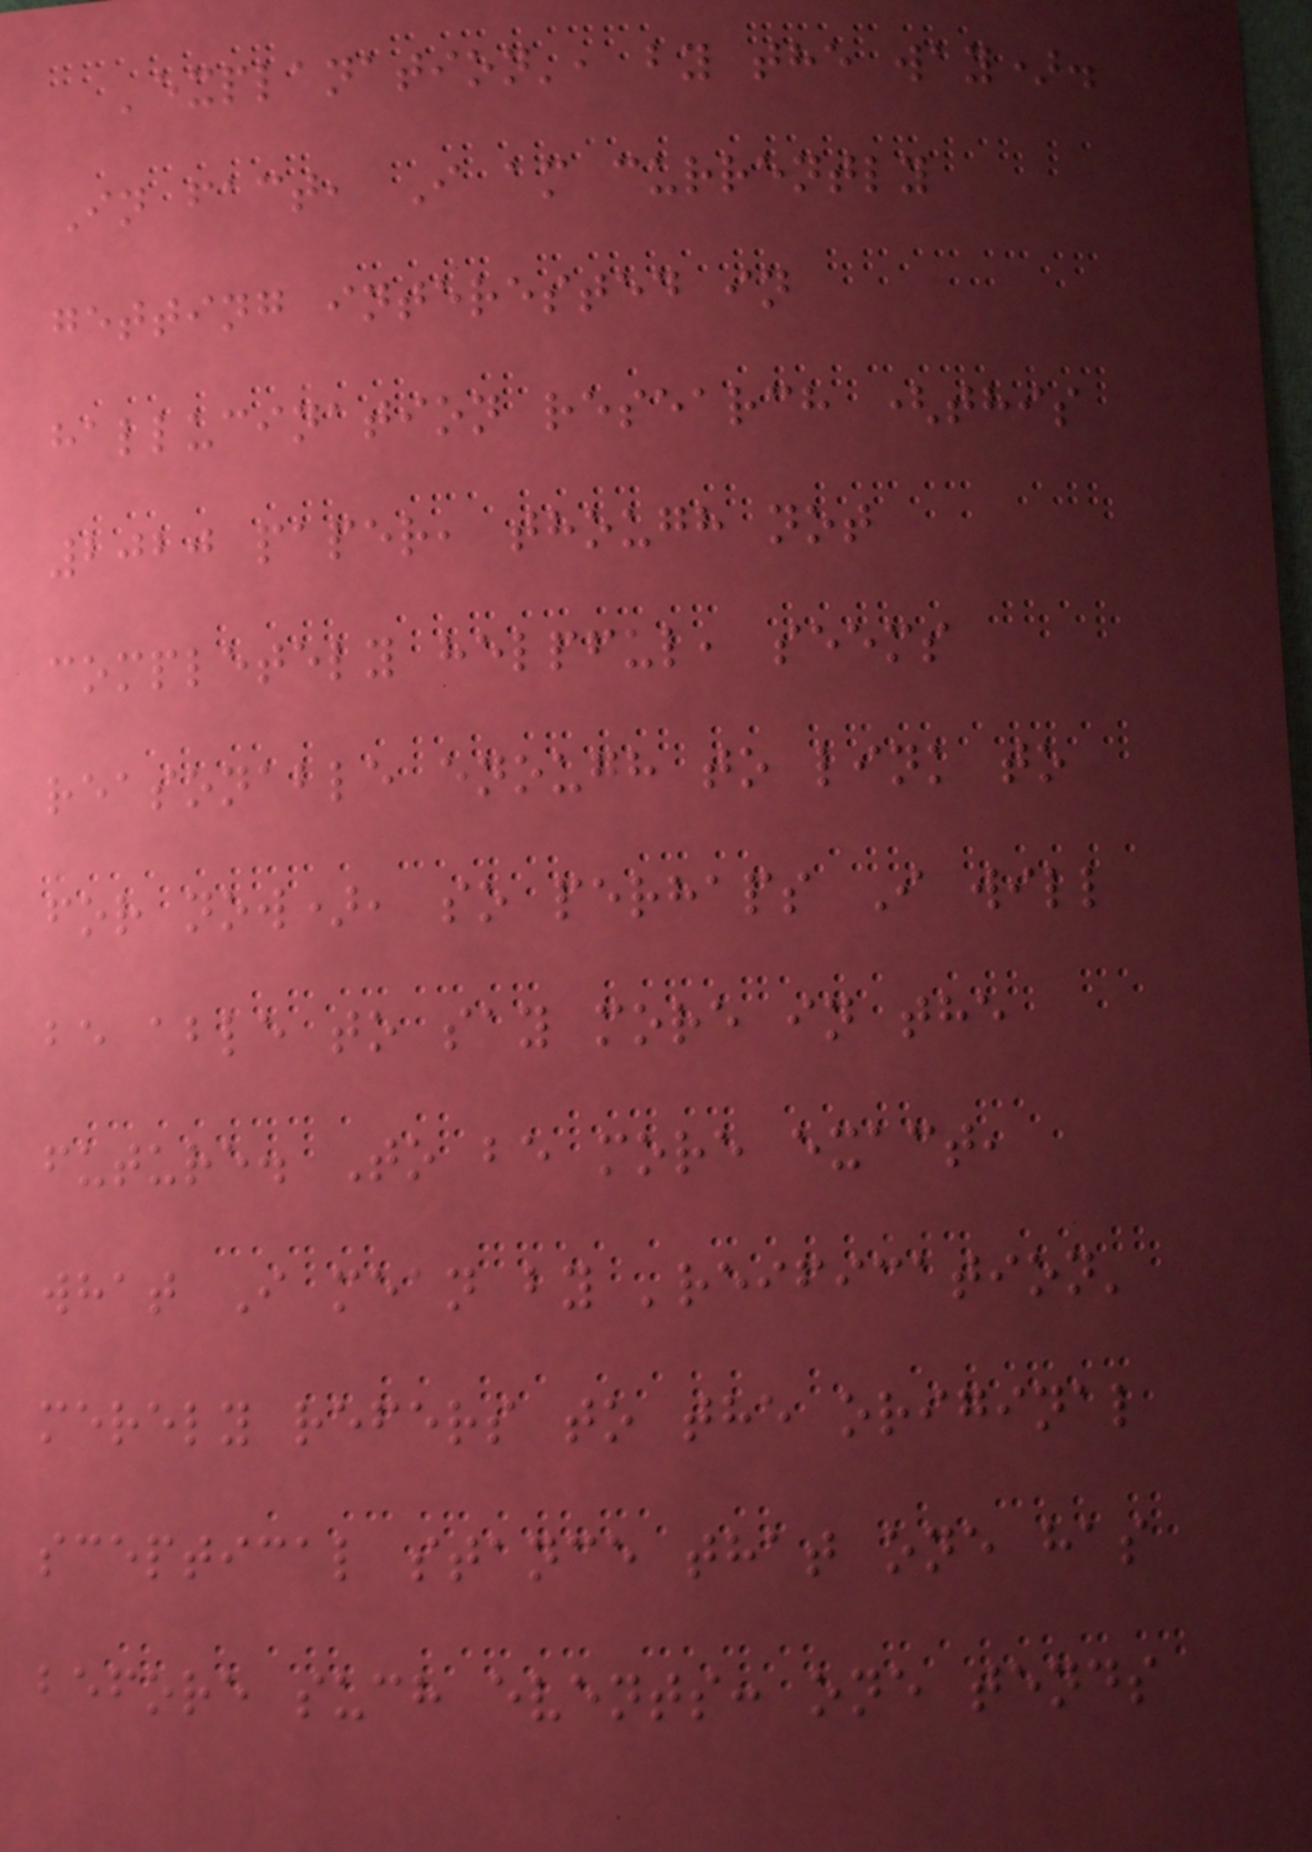'explanation', by the way).
In fact, I am currently
getting interested in
hallucination research (this
2020 paper, though not
completely helpful, seems
reasonable enough to link to
for now), so perhaps I will
be able to say more in the
future. To be more exact,
what I mean by 'reification'
merely refers to the original
sceptical stance that one has
before such events: one tends
